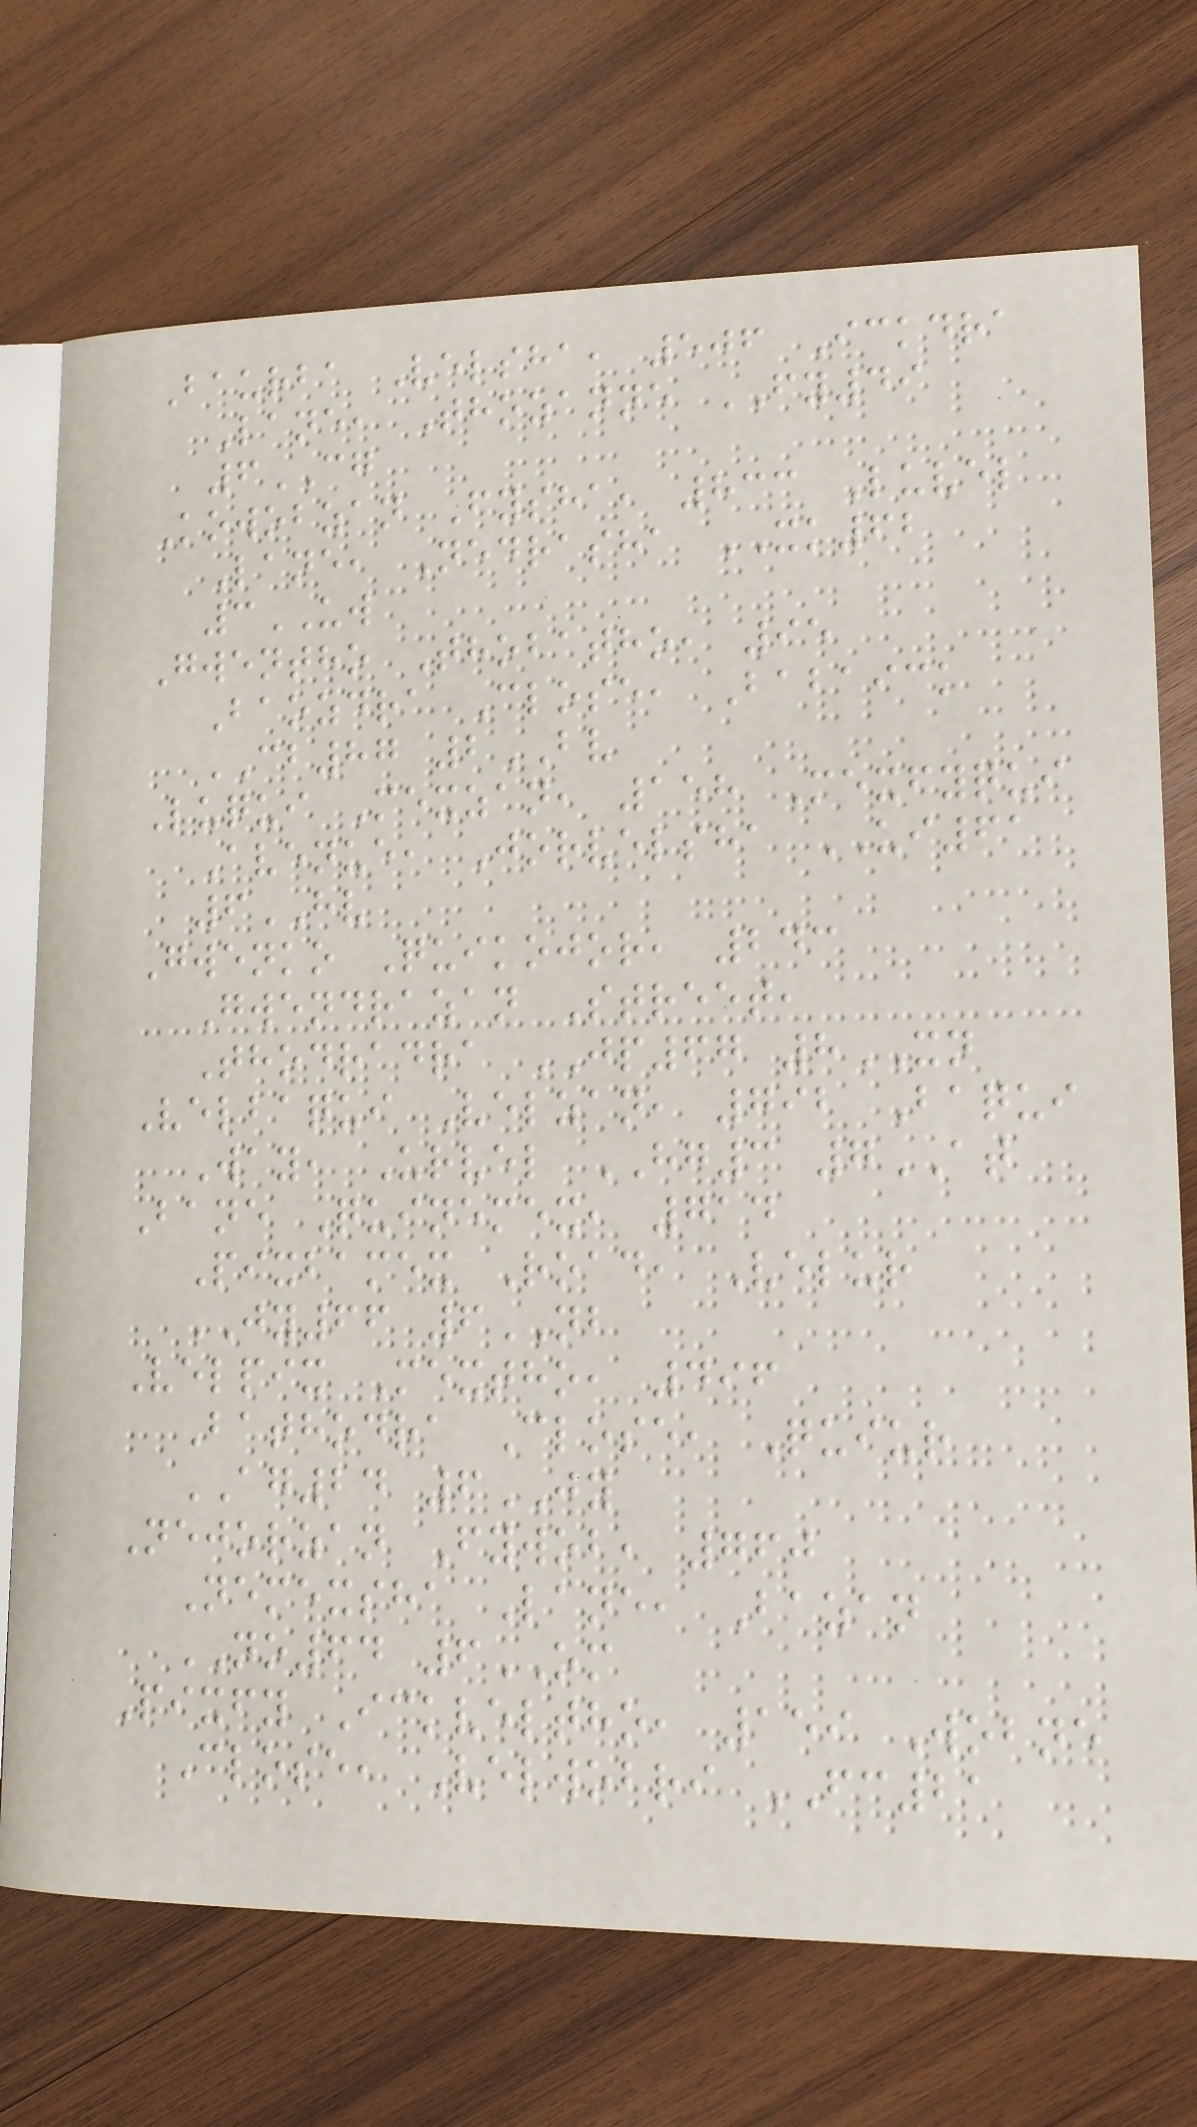Baurba Velsha, 506 Ickdra
Lane, Thozanne FY49
6CG
Kowobzan Fysha, 833 Luvel
Lane, Nedrasha XK62
3UW
Gwentho Thobatho, 95
Baozdra Close, Babaick
CB87 2BV
Luqui Mexzan, 158 Mexfyqui
Avenue, Jorvelsha UI61
6HV
Gwenko Quikojor, 243
Gwendrazan Street,
Thodradra JP67 8XN
Velbaqui Velzan, 792 Baqui
Way, Urvel HG3 7AT
Bane Quinemex, 714
Pixbamex Road, Velur
JY66 6NB
Velpix Mextho, 496
Bathodra Close, Quiur
AG24 6JY
Nejorzan Fywob, 760
Nemexsha Lane, Bazan
NO64 6OM
Pixfy Ickveltho, 159 Wobne
Close, Velwobri FC21
